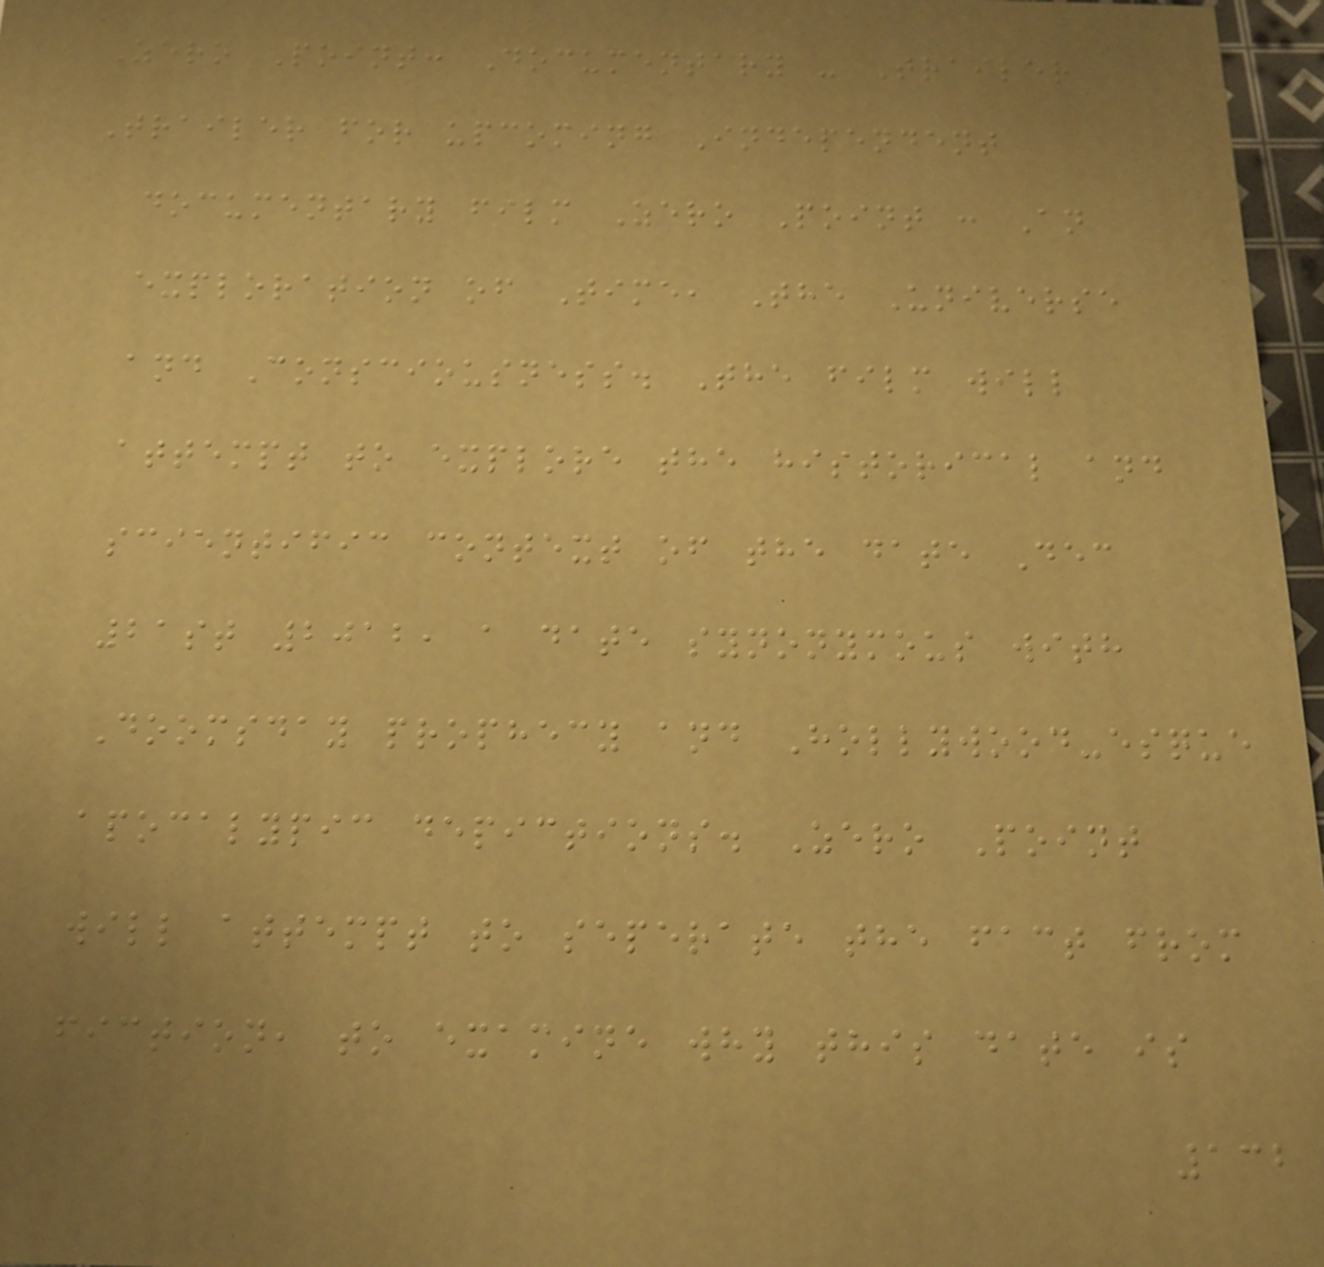Zero Point: Documentary - Trailer
Trailer for upcoming Independent
documentary film Zero Point : An
exploration of Time, The Universe
and Consciousness. The film will
attempt to explore the historical and
scientific context of the date Dec
21st 2012, a date synonymous with
Doomsday prophecy and Hollywood-esque
apocalypic depictions. Zero Point
will attempt to seperate the fact from
fiction, to examine why this date is
132
